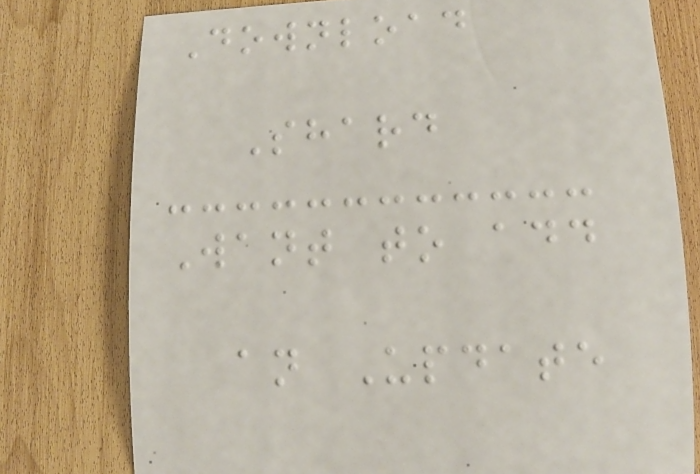Download
Shard
Want to add
an Update
